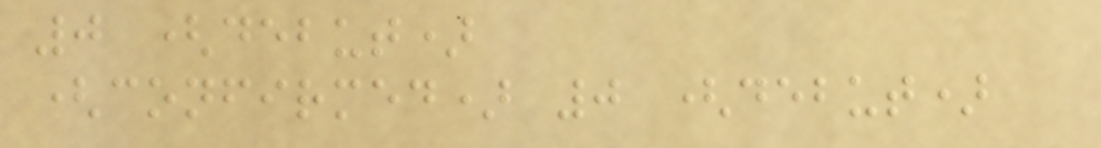0 (debut)
(confirmed) 0 (debut)
